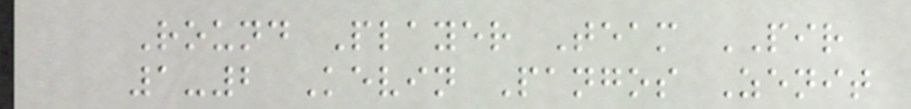Round Player Team PIR
1-2 Kevin Pangos Zenit
